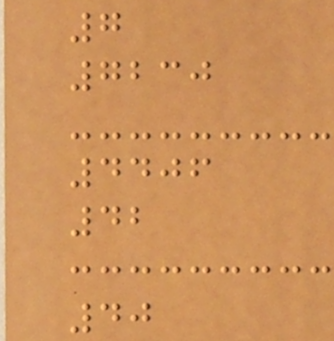7
7230
4406
42
40
